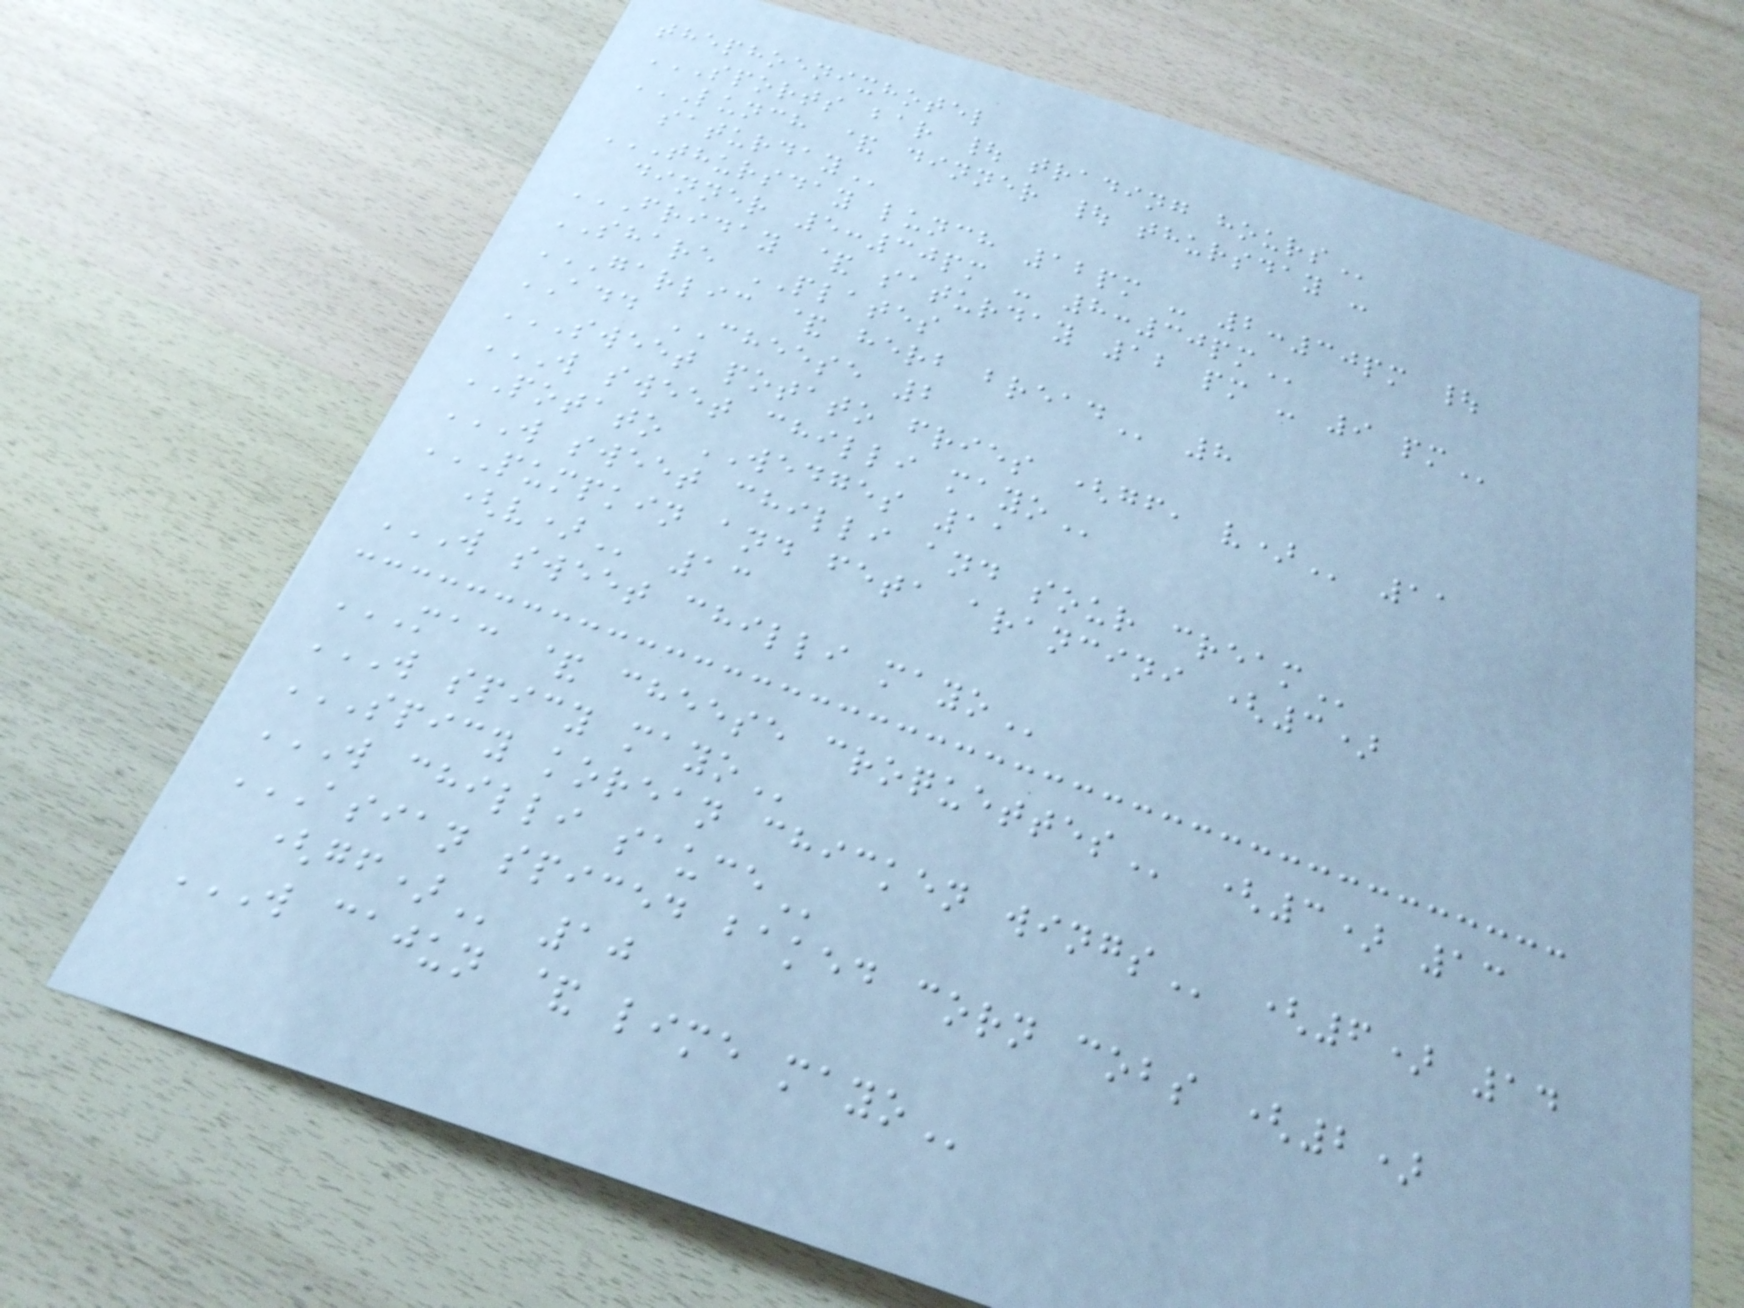thephoenixhotel
SPORTS BAR | TRADING HOURS
LUNCH & DINNER | THURSDAY -
SATURDAY
THURSDAY LUNCH 12PM - 2:30PM |
DINNER 5:30PM - 8:30PM
FRIDAY & SATURDAY 12 PM - 9 PM
SHARE PLATES
GARLIC & HERB BREAD 8
ADD CHEESE 2
SWEET POTATO FRIES (GF, V) 11
W SWEET CHILLI MAYO
POTATO WEDGES 11
W SWEET CHILLI AND SOUR CREAM
PUMPKIN AND FETA ARANCINI (3)
(V) 13
W SWEET CHILLI MAYO
MAC & CHEESE CROQUETTES (3) 13
W SPICY MAYO
SPICY KOREAN CHICKEN WINGS (6) 14
W CHILLI SAUCE
ASIAN SPICED BAKED CORN COBS (2)
(GF) 10
W CAJUN & LIME MAYO
